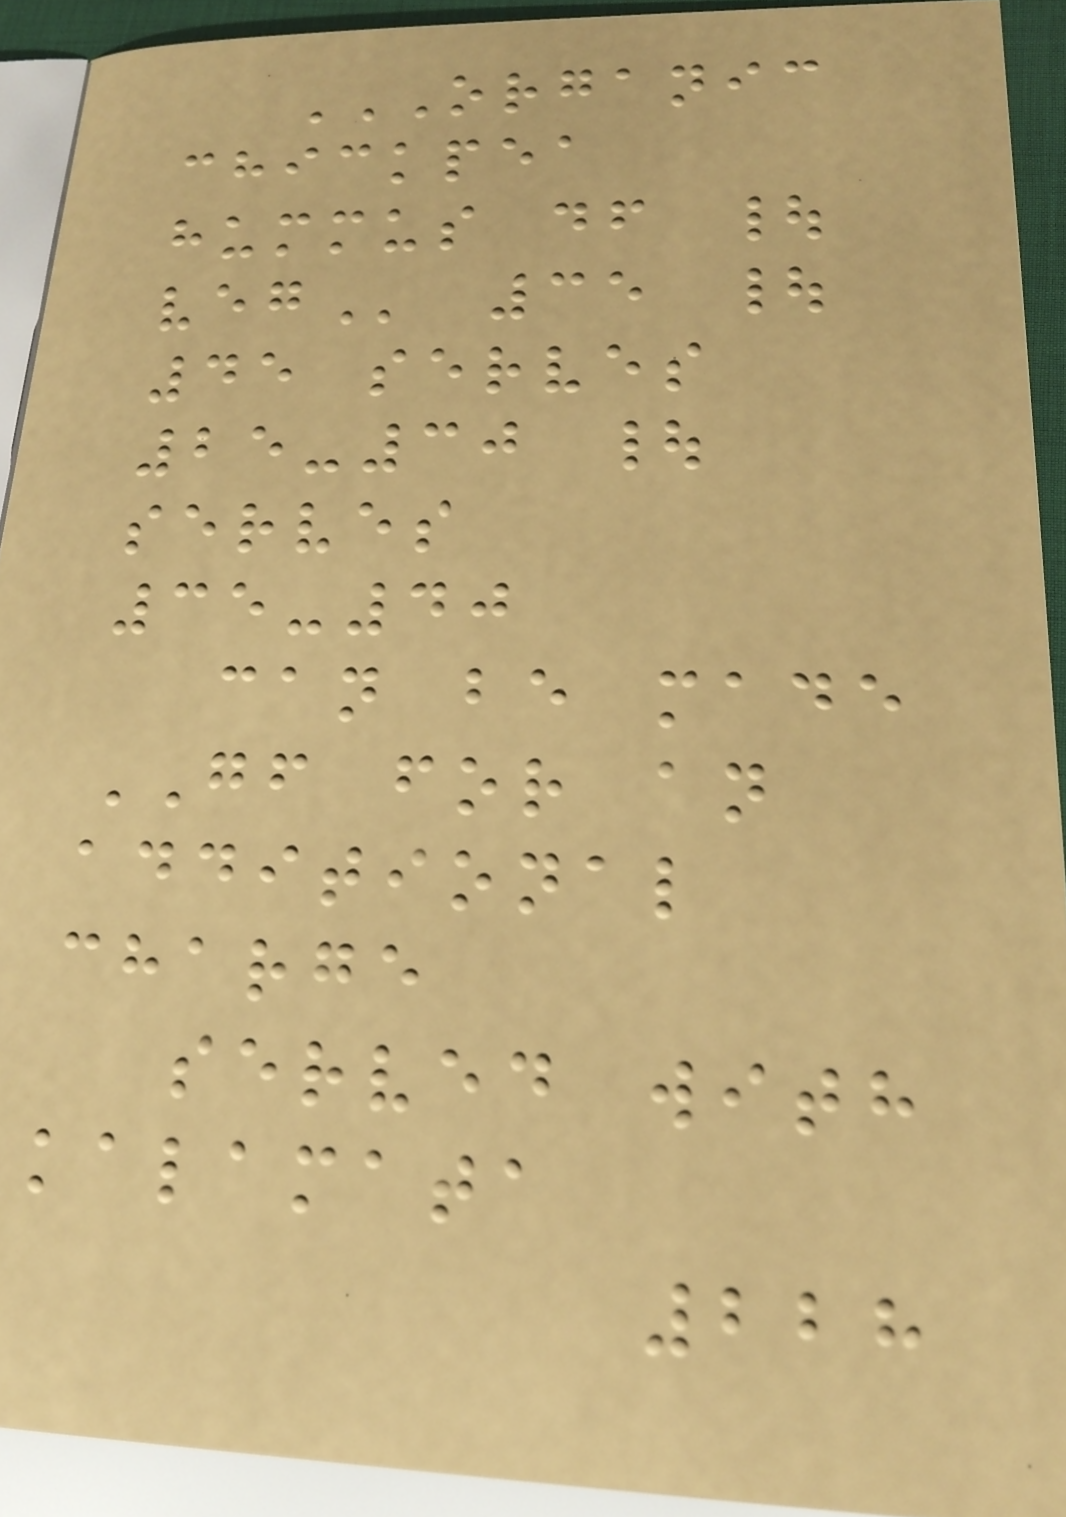ORGANIC
CHICKPEA
HUMMUS DF |
VEG 35 |
45 serves
25-30 |
serves
35-40
can be made
GF for an
additional
charge
served with
kalamata
228
